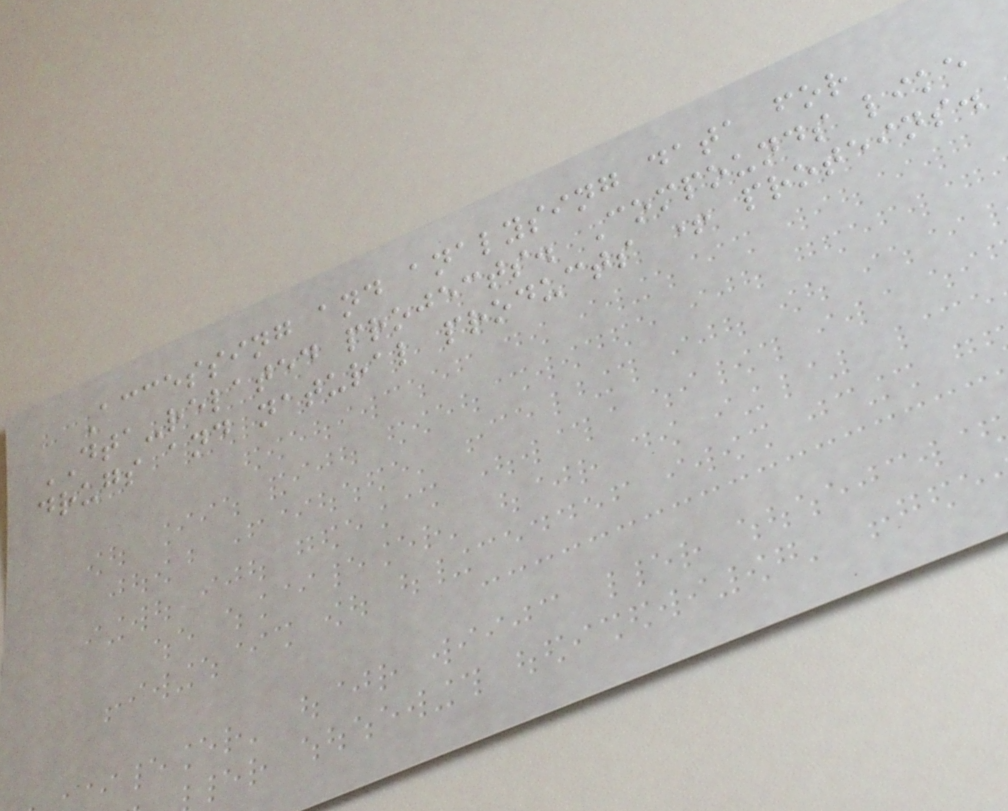Accessing and analysing data for
DTA-related projects. Compounds like
drugs and natural products + proteins.
